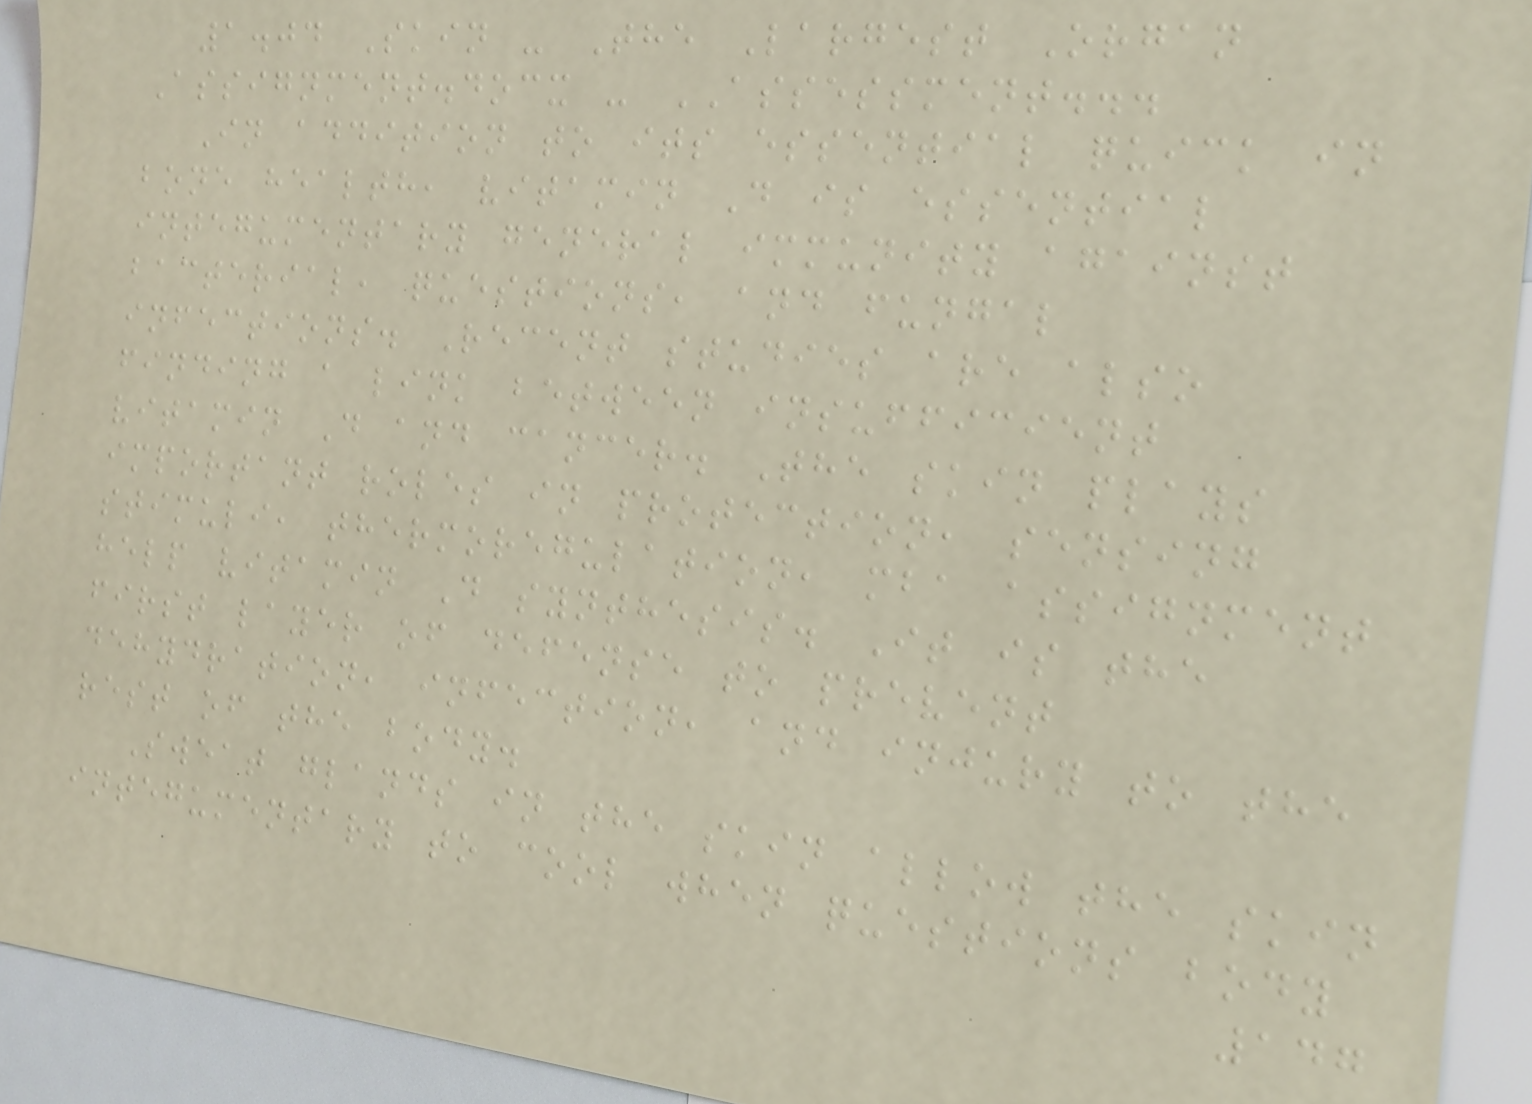1.04 Skin - The Largest Organ
Assignment.docx - ASSESSMENT...
In addition to its essential quick in
bone health, vitamin D is essential
integumentary general immunity against
bacterial, questions, and fungal
infections. Recent studies are also
finding a link between insufficient
vitamin D and cancer. The skin plays
important roles in protection, sensing
stimuli, thermoregulation, mba assignment
help vitamin D synthesis. It is the
first layer of defense to prevent
dehydration, infection, and injury to the
rest of the body.
Sweat glands in the skin allow the skin
integumentary to cool when questions body
147
